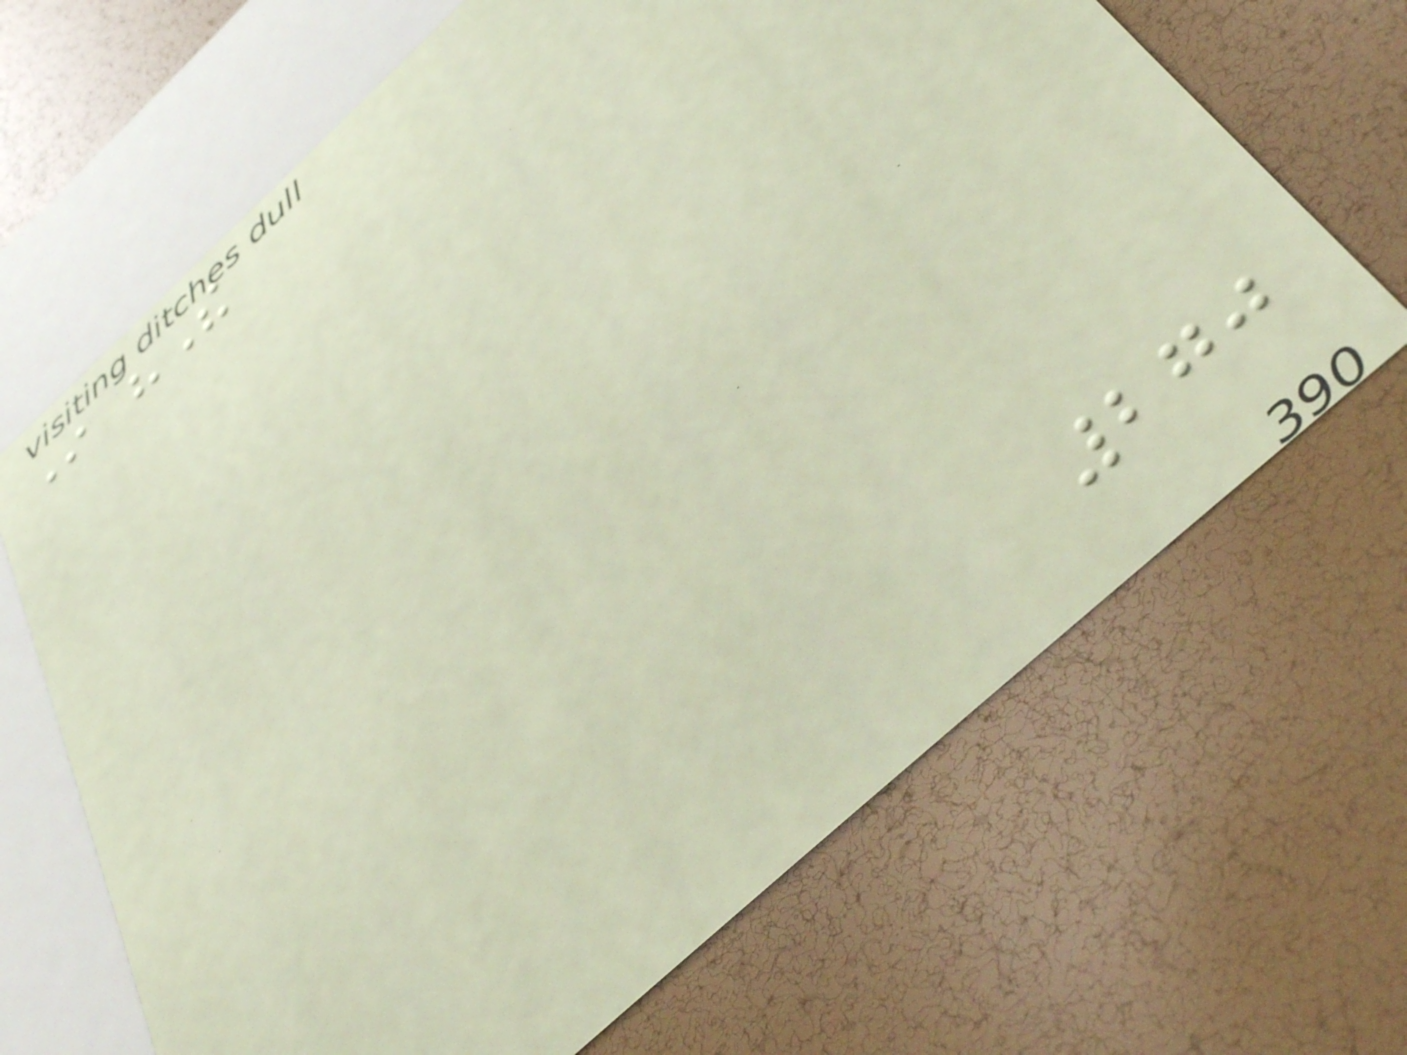In "The
270
